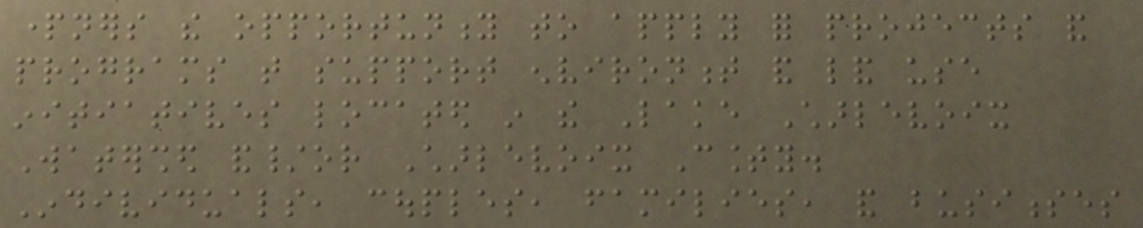partners the opportunity to apply for projects and
programs that support environment and land use
initiatives located in the Lake Charlevoix
Watershed and/or Charlevoix County.
Individuals, couples, families, and businesses
